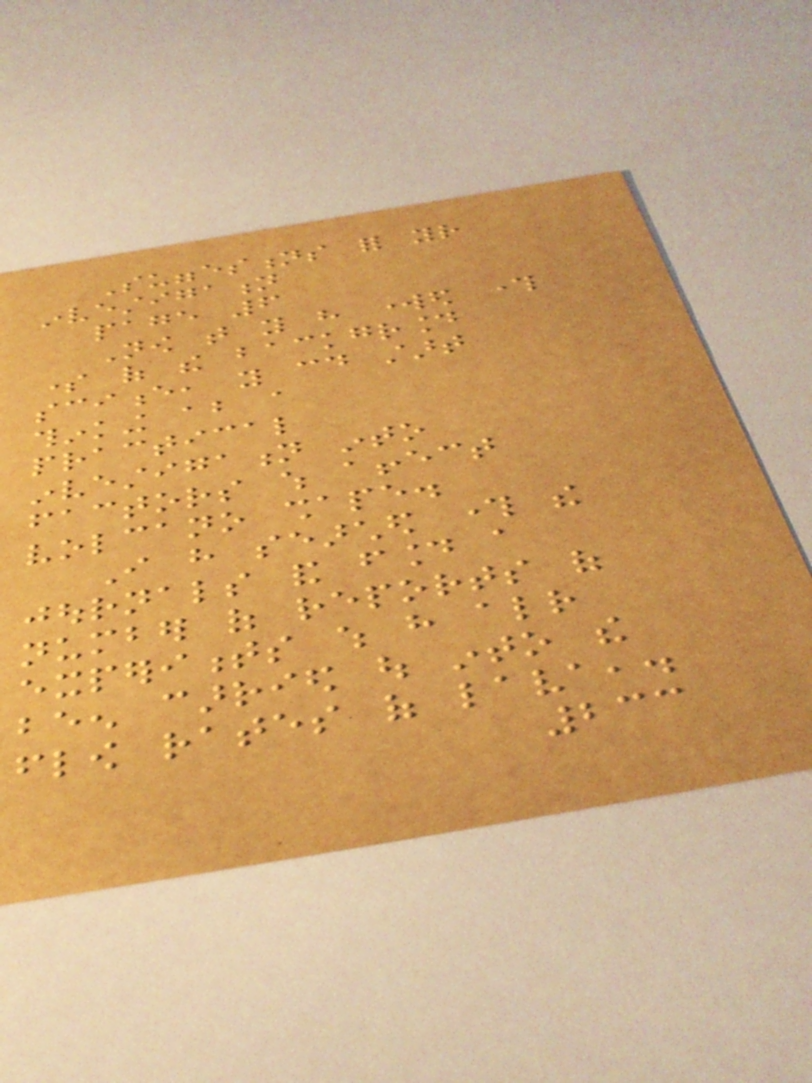Suggestions for your
investigation
page 6
Now that you have worked through
some of the background
science, you could start
thinking about a
practical
investigation into
factors which affect
volcano shape.
I have searched through the
journals and found a
number of reports of
experiments which have already
been carried out into the
flow rates of lava,.
233
